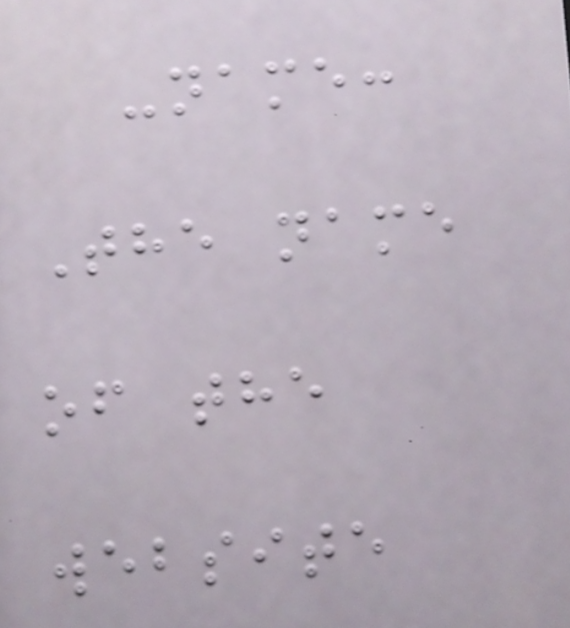-name:
The name
of the
website
